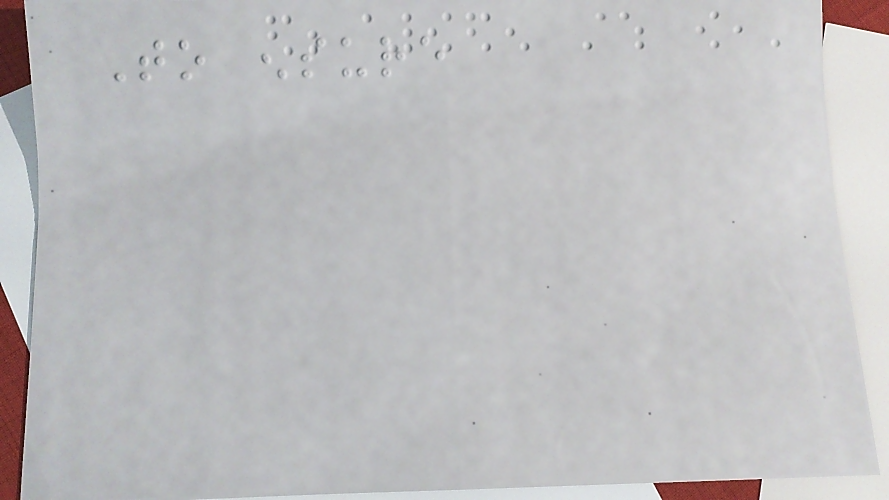To ensure
